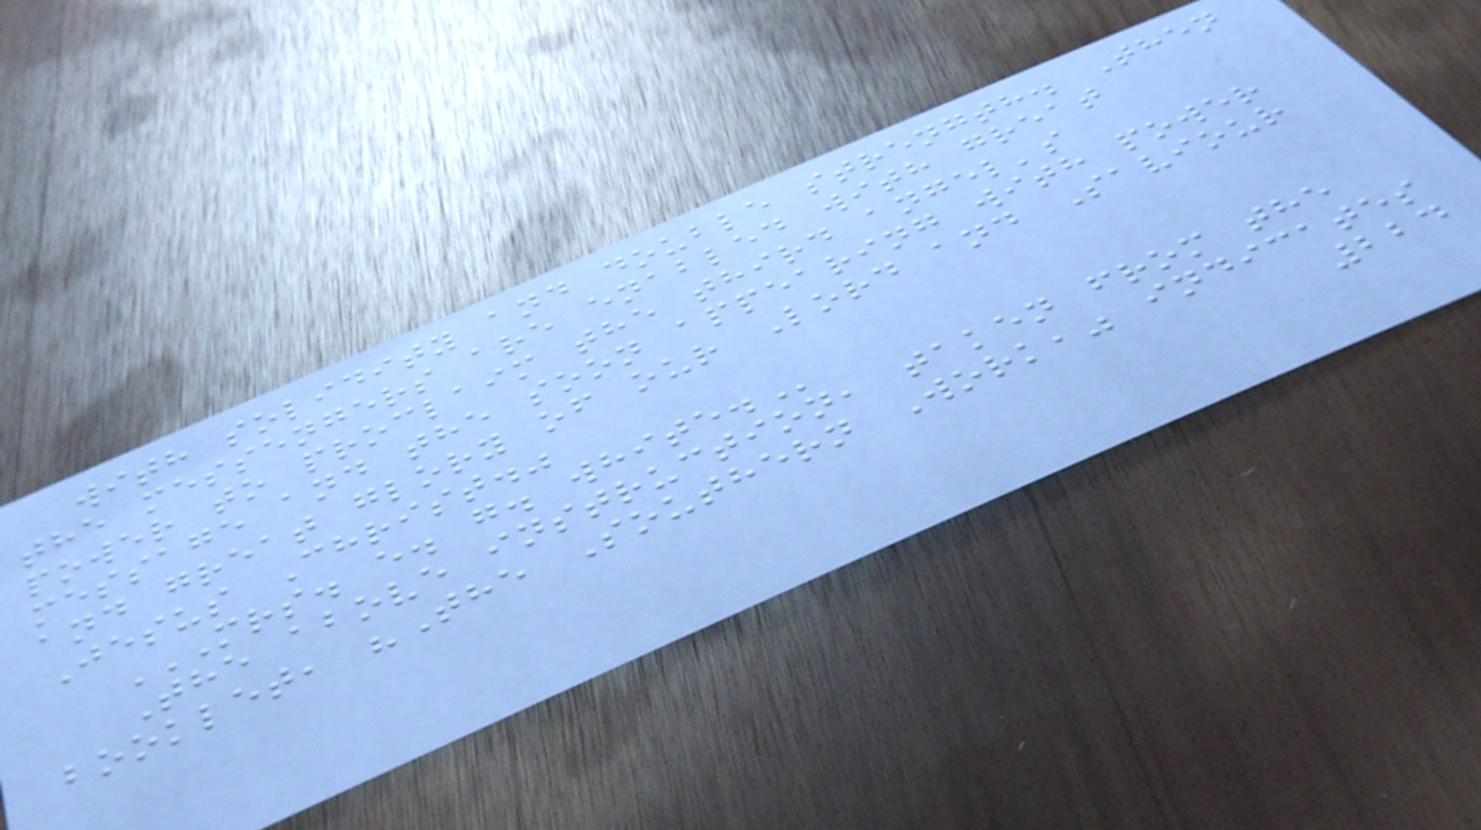with solidity and double strength. Then
the messengers are enabled with great
power to proclaim the third angel's
message and the soon appearing with power
and great glory of our Lord and Saviour
Jesus Christ."
MRS. E. G. WHITE.
The above instruction, taken from the
booklet, "The Southern Work," indicates
224
